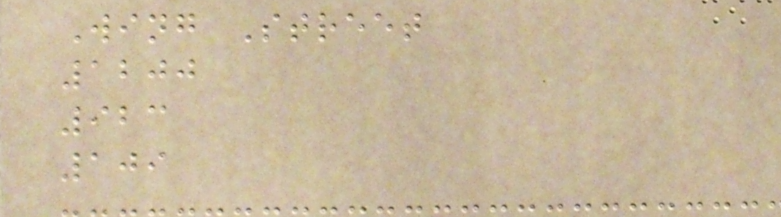Wing Street
1200
923
109
